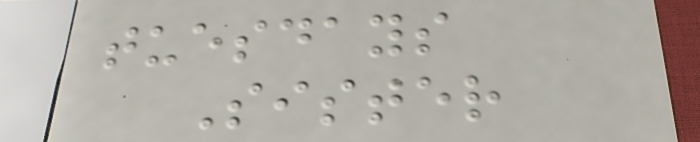tuesdays
Sister
